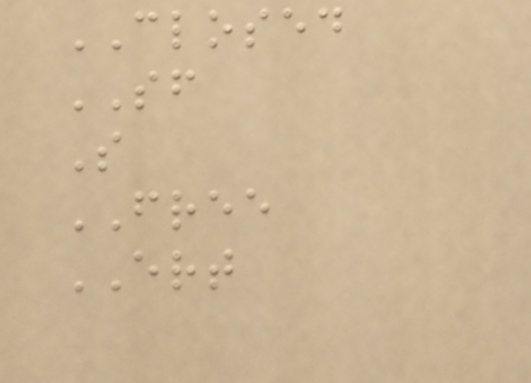CLOSED
SF
S
FREE
ERT
